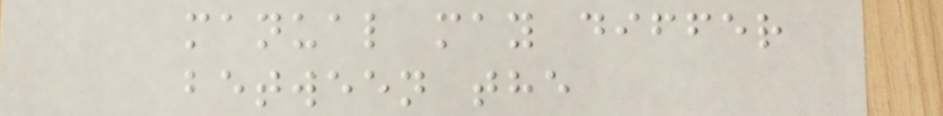manual may differ
between the
